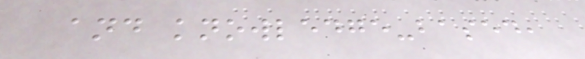and knowledge-based,
